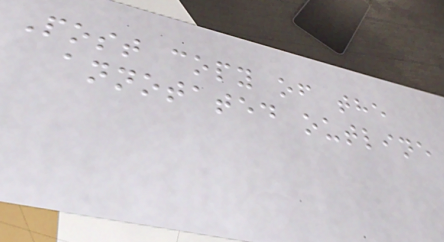Post copy of the
annotated outline
